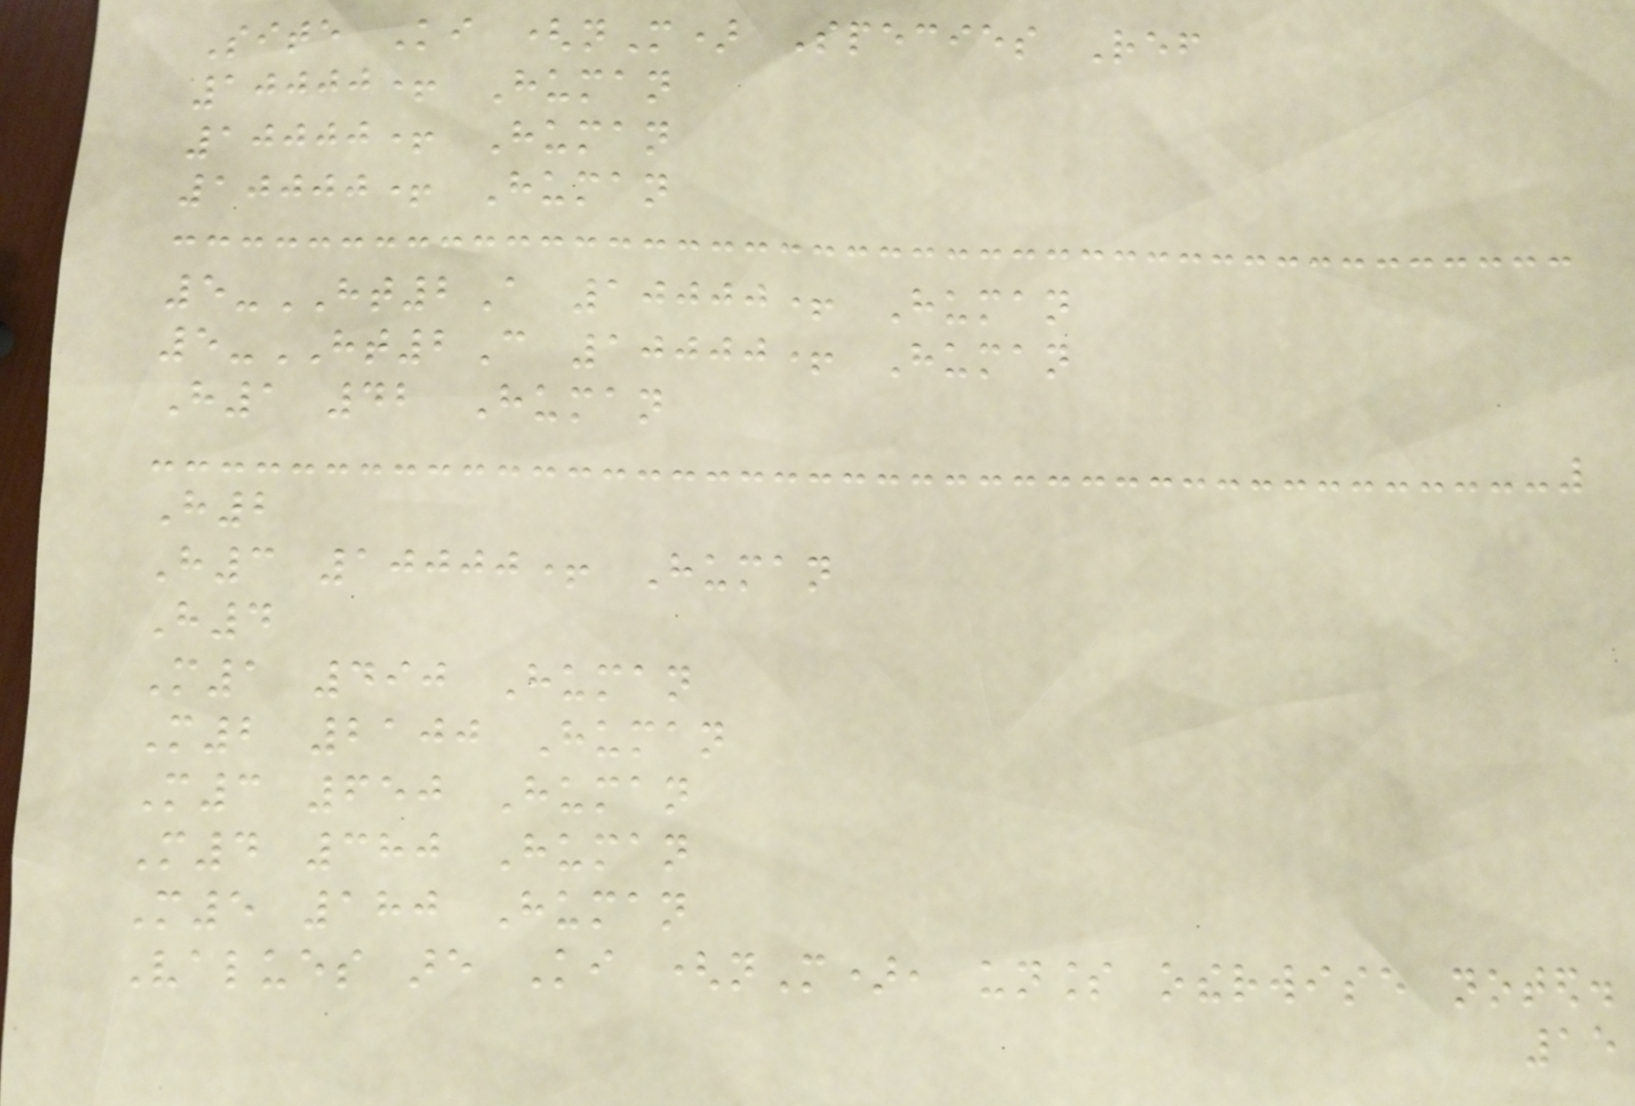Site Ki (nM) Species Ref
10000+ Human
10000+ Human
10000+ Human
5-HT2A 10000+ Human
5-HT2C 10000+ Human
H1 42 Human
H2
H3 10000+ Human
H4
M1 490 Human
M2 2100 Human
M3 650 Human
M4 380 Human
M5 180 Human
Values are Ki (nM), unless otherwise noted.
15
